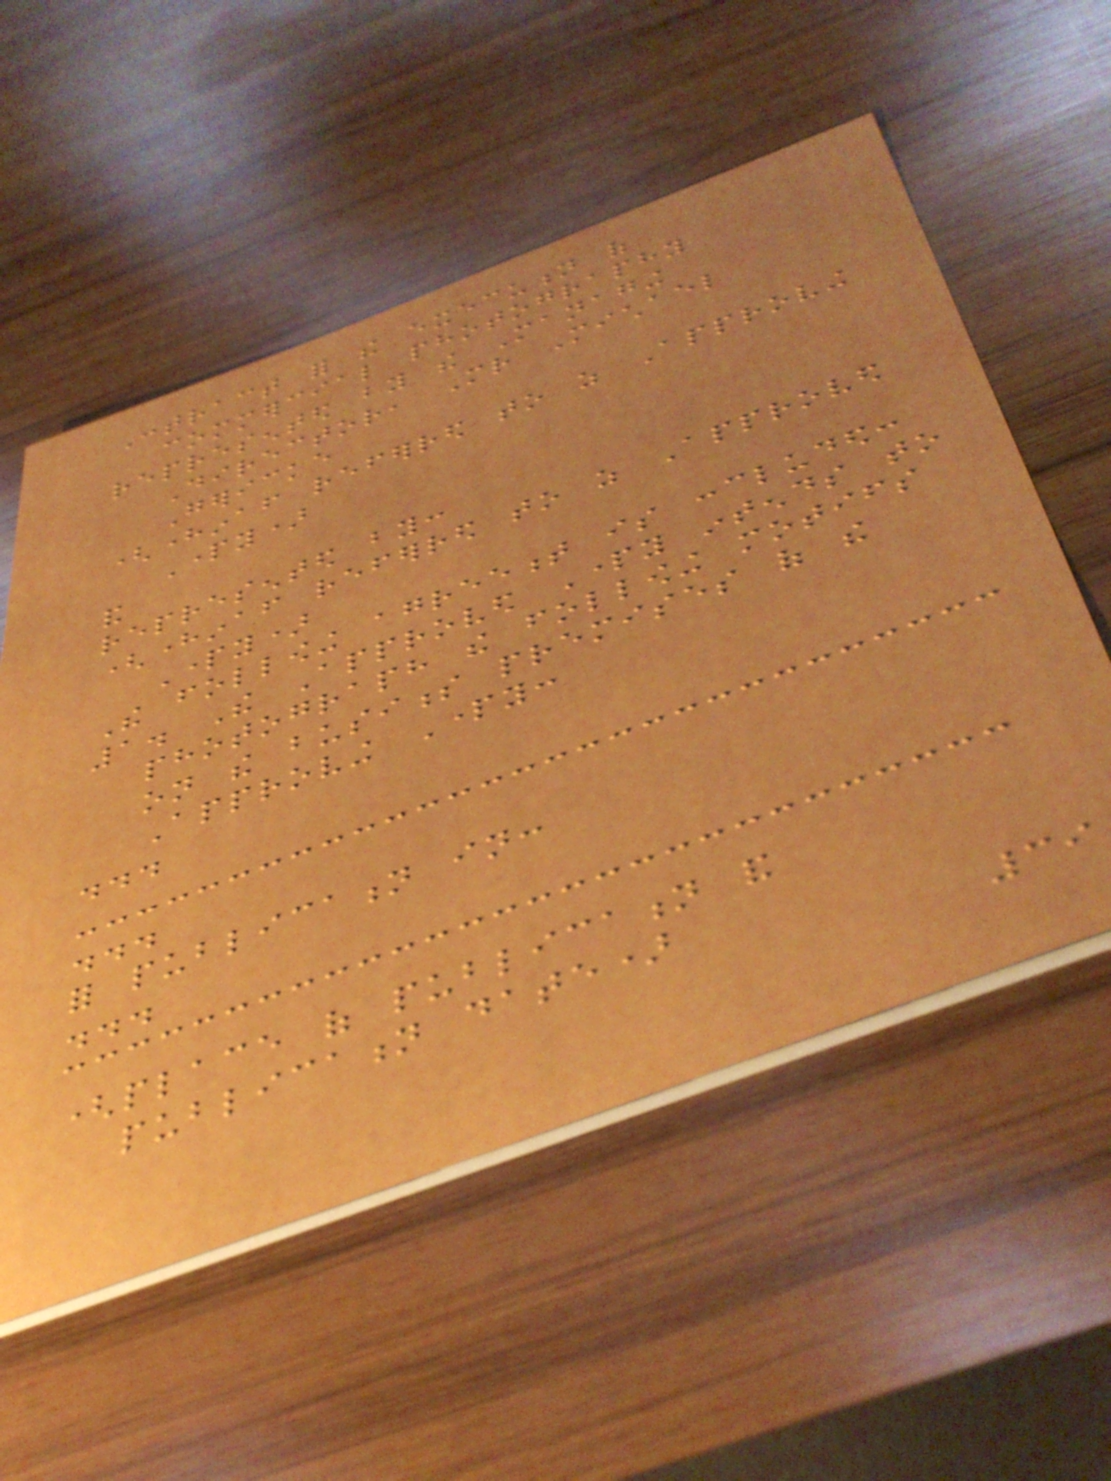Contract for the execution of
commercial photography
represented by the Managing
Director, Mr Michael
Gericke
(hereinafter referred to as Approving
Party)
and
represented by:
(hereinafter referred to as Approved
Party)
The following agreement is concluded:
1. The Approved Party intends to
photograph the following motifs
on the business premises of the
Approving Party:
...
...
for publication in:
...
(place of publication and
publication date)
39
